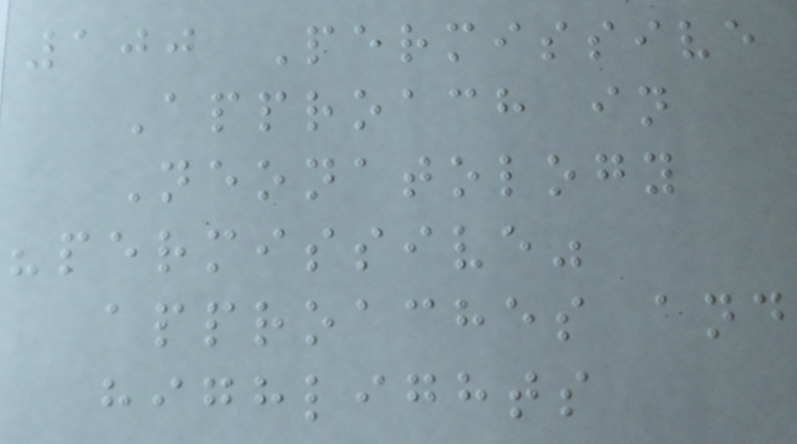100 Permissive
Approach in
Neonatology
"permissive"
approaches and
highlights
